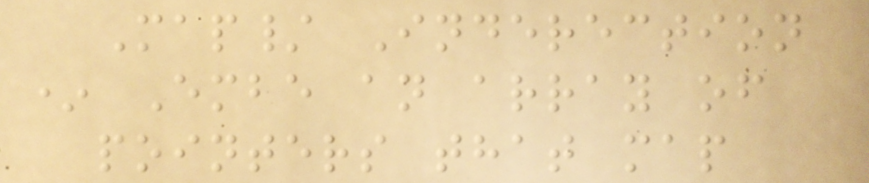Map/ Inderection
* Embe an array of
pointers that map
